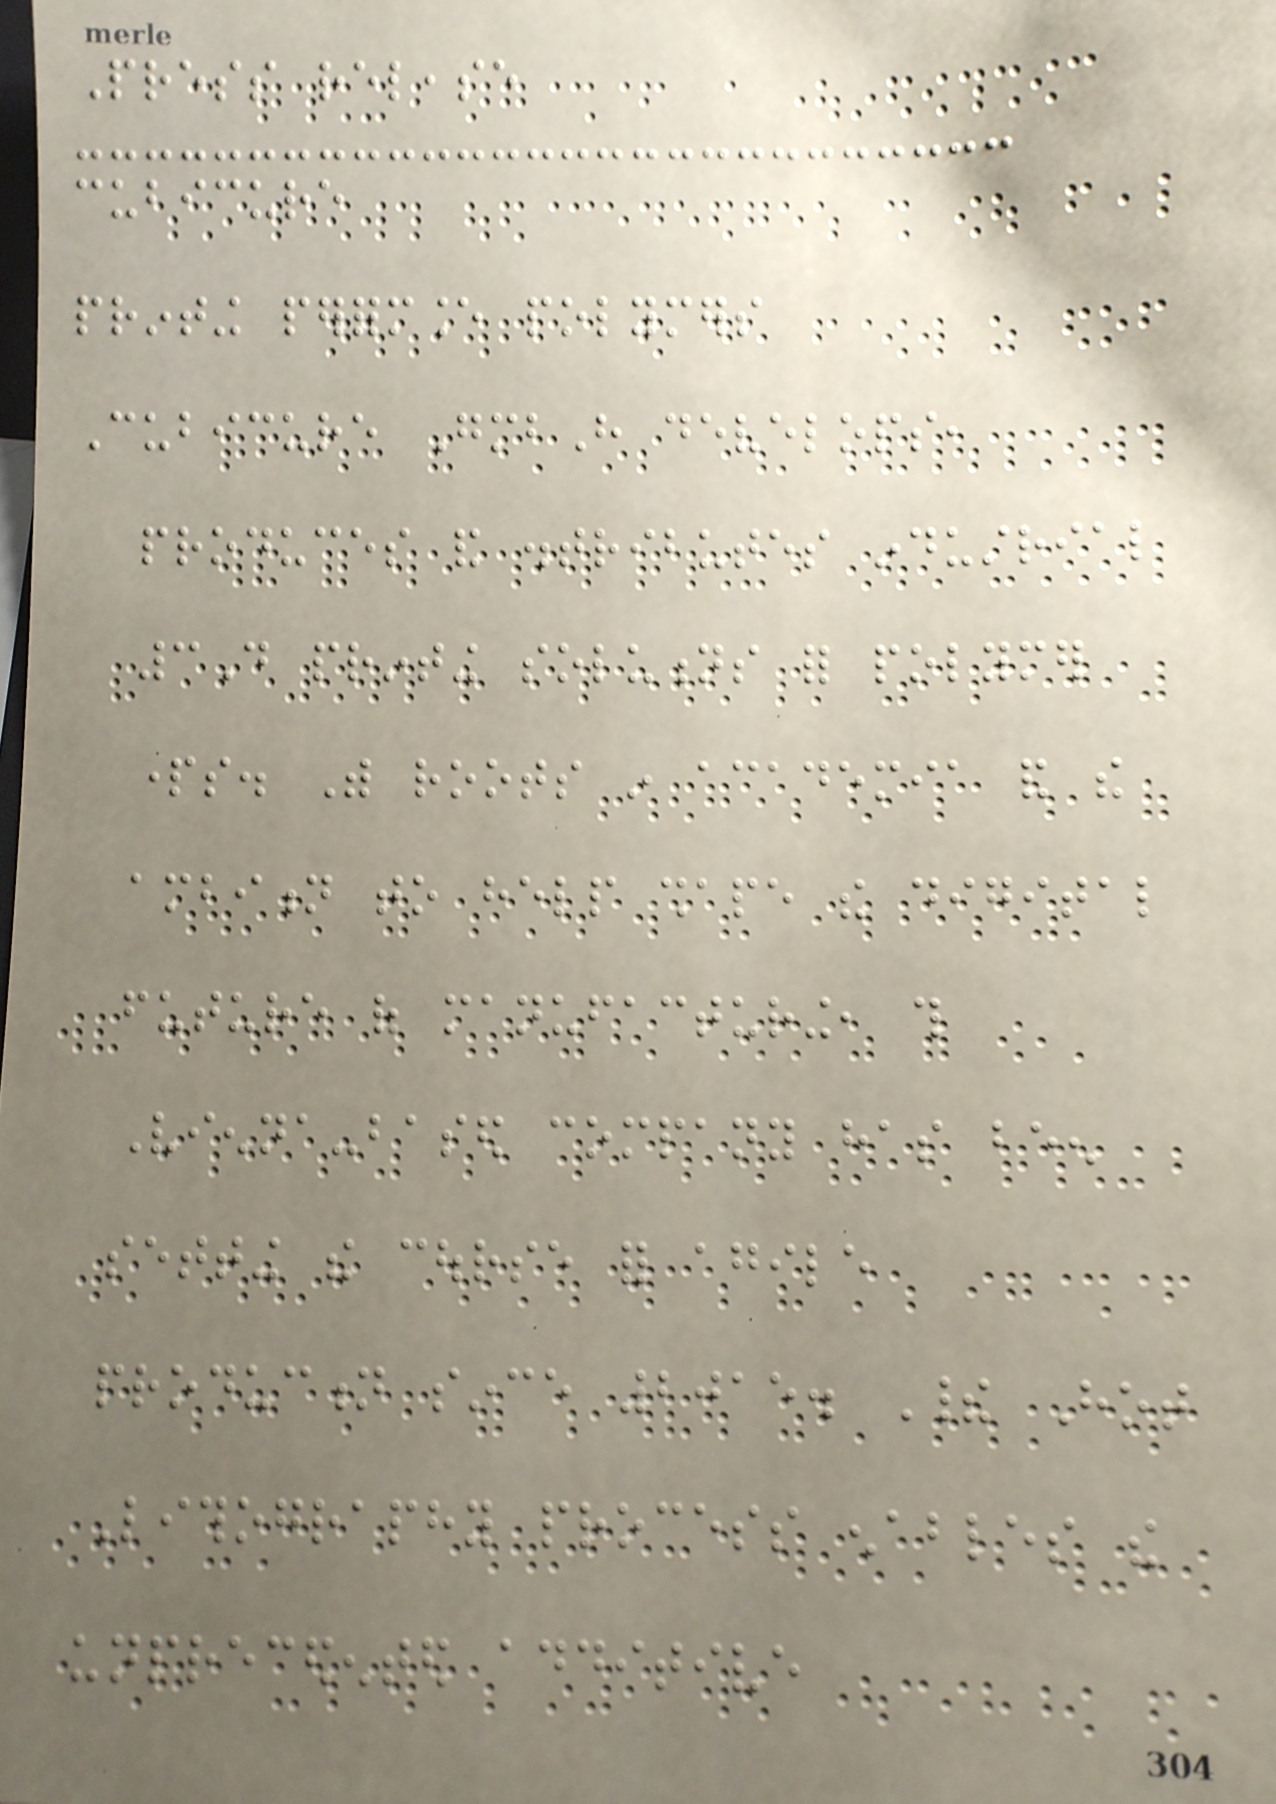Press release
cubicure
printing performance polymers
Cubicure GmbH develops,
produces and distributes industrial
3D printing solutions for polymer
parts. With roots in academia and the
ambition to help shape the digital
future of manufacturing, this
Vienna-based company has been
setting the course for agile
production since 2015. Their Hot
Lithography process enables the
unprecedented additive
